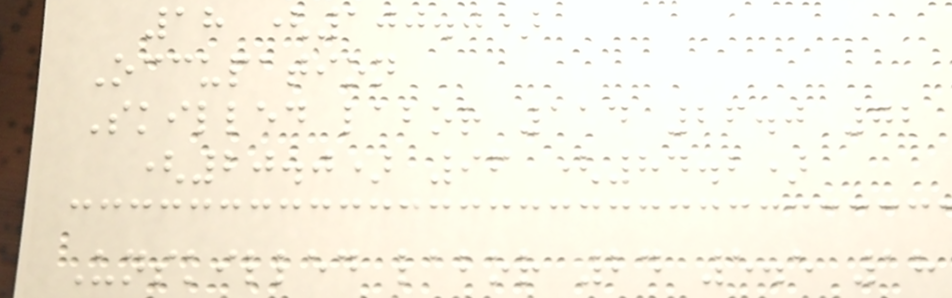18 (100.0)
Occupation
Skilled labor 114 26.0 72
(20.0) 96 (84.2)
Unskilled labor 24 5.5 18
